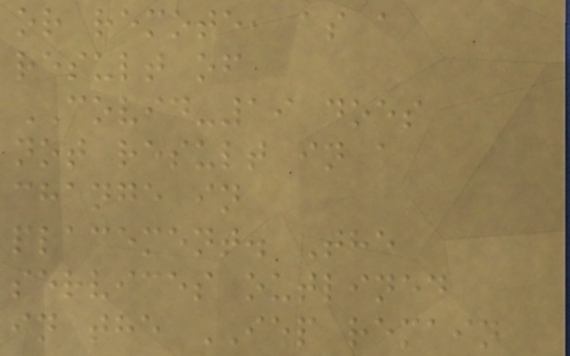or remote, as a
result of
COVID-19 does
not result in a
change in
placement. The
services outlined
in the IEP remain
